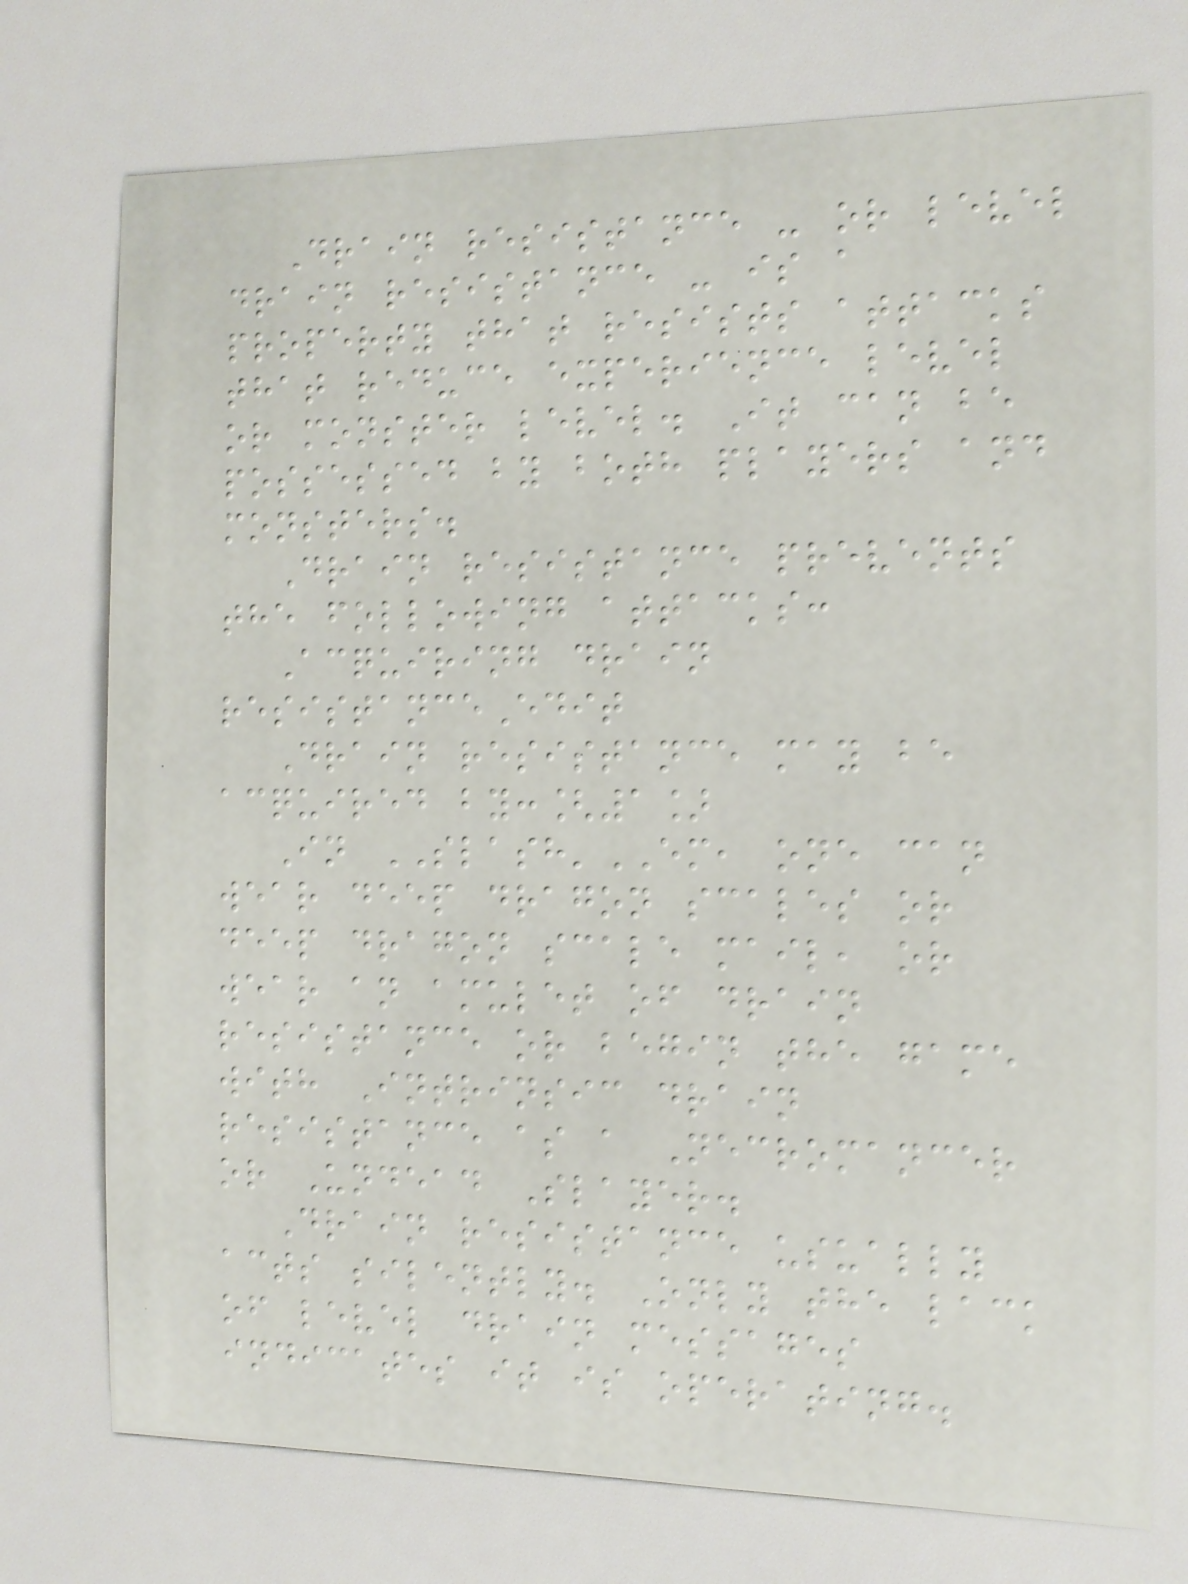Drain resistance - or level
drain resistance - is a
property that resists attacks
that reduce experience level
or monster level. It can be
possessed by both players and
monsters.
Drain resistance prevents
the following attacks:
Acquiring drain
resistanceEdit
Drain resistance may be
acquired by:[1]
In SLASH'EM, one can
wear deep dragon scales or
deep dragon scale mail, or
wear an amulet of drain
resistance or begin the game
with Intrinsic drain
resistance as a Necromancer
or Undead Slayer.
Drain resistance usually
acts silently. Only the lack
of level drain messages
indicates it is operating.
